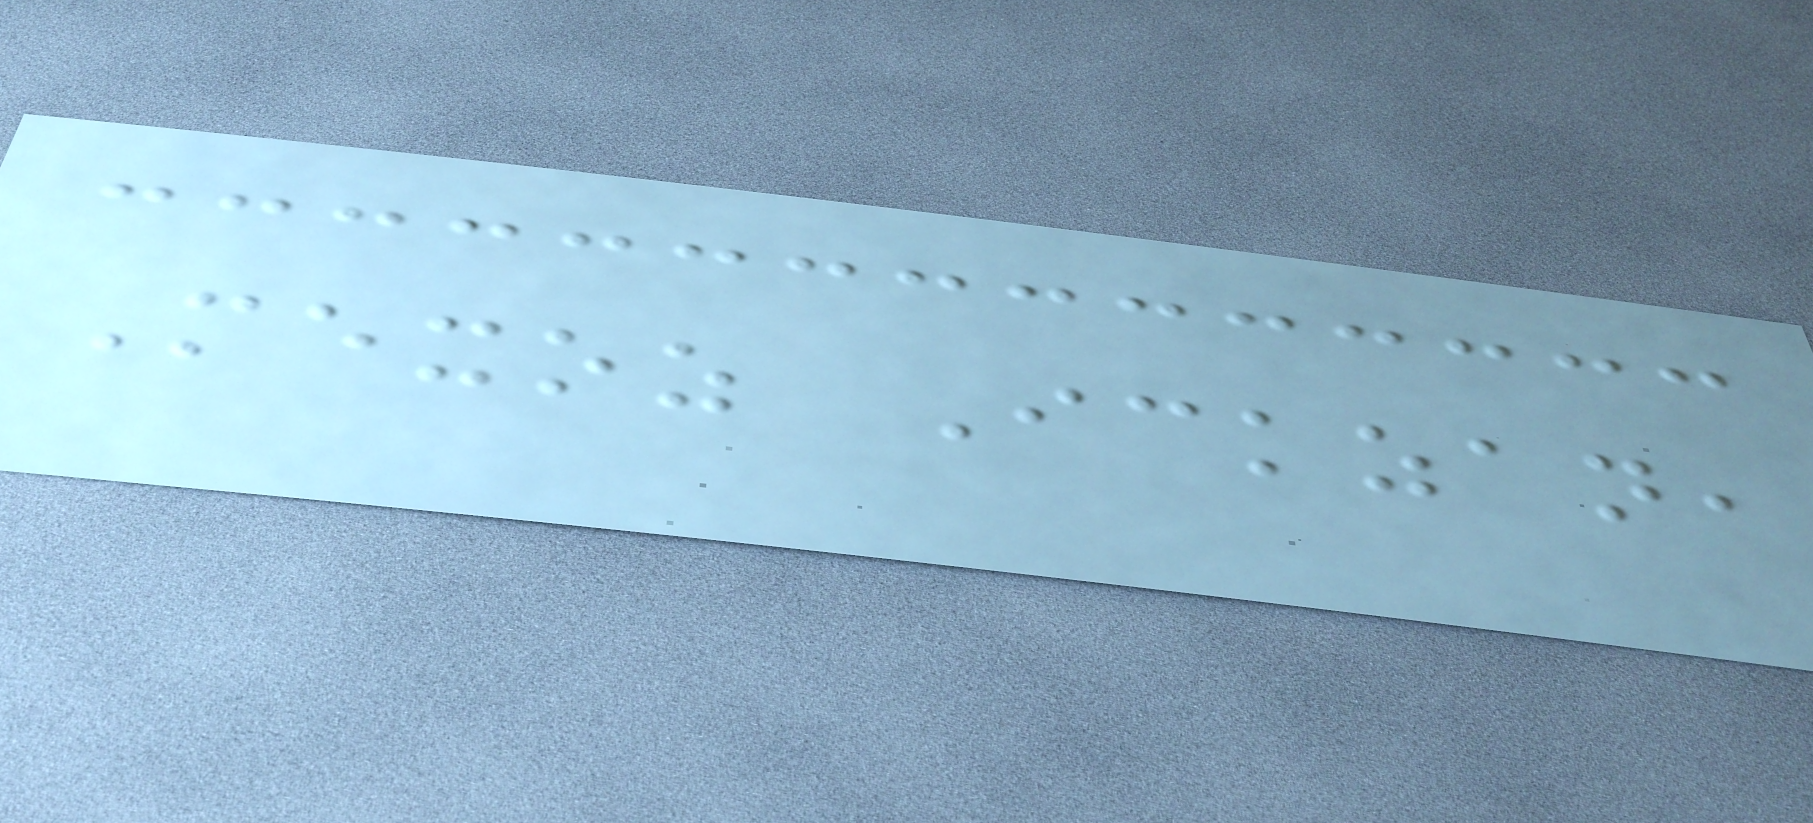Mexoz Ickzan,
